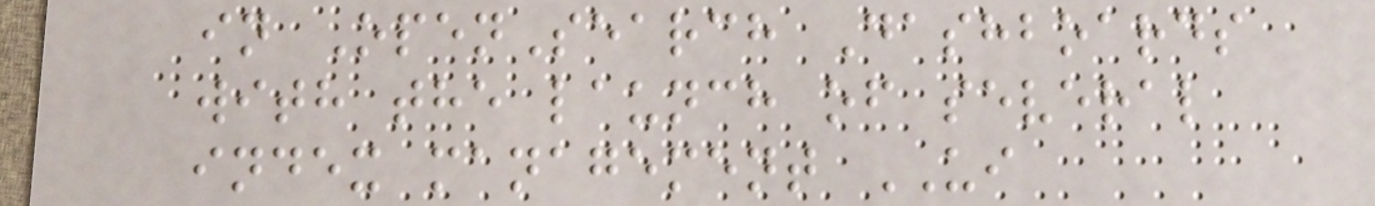in OpenSearch Dashboards
with the launch of several
index management UI
